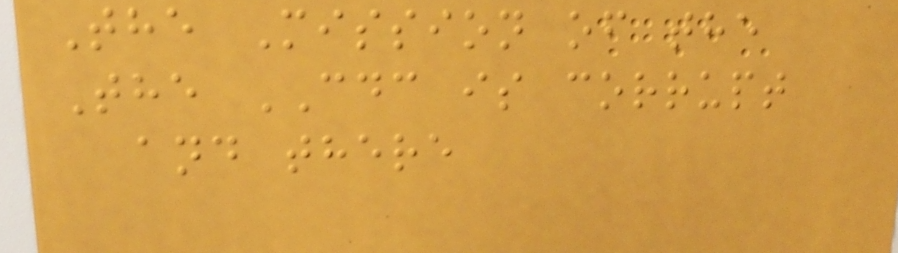The Mission of the
The CDC is corrupt
and there
